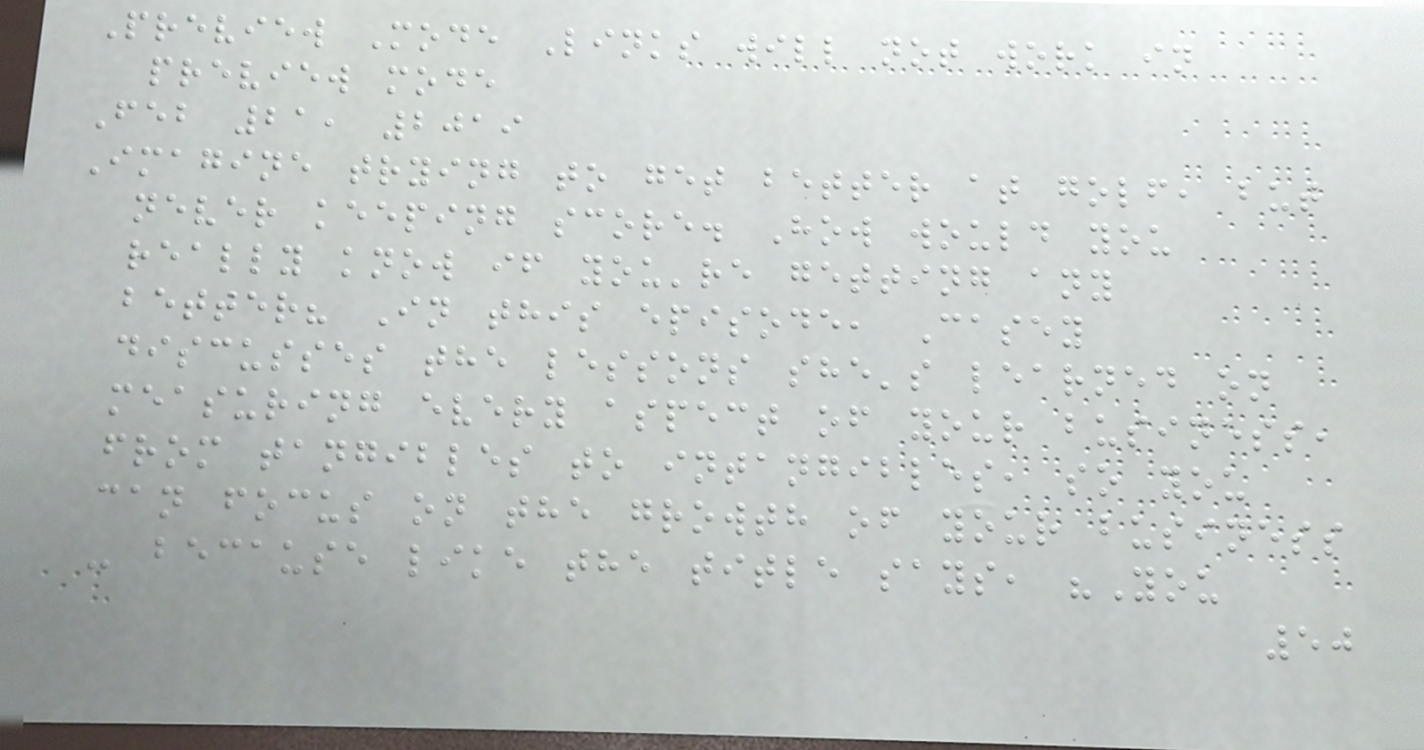Preview Mode Links will not work in
preview mode
Feb 21, 2019
Imagine trying to get better at golf, but
never keeping score. How would you
really know if you're getting any
better? In this episode, Casey
discusses the lessons she's learned on
measuring every aspect of your business,
from tangibles to intangibles, so you
can focus on the growth of your business
- because like the title says, "You
50
